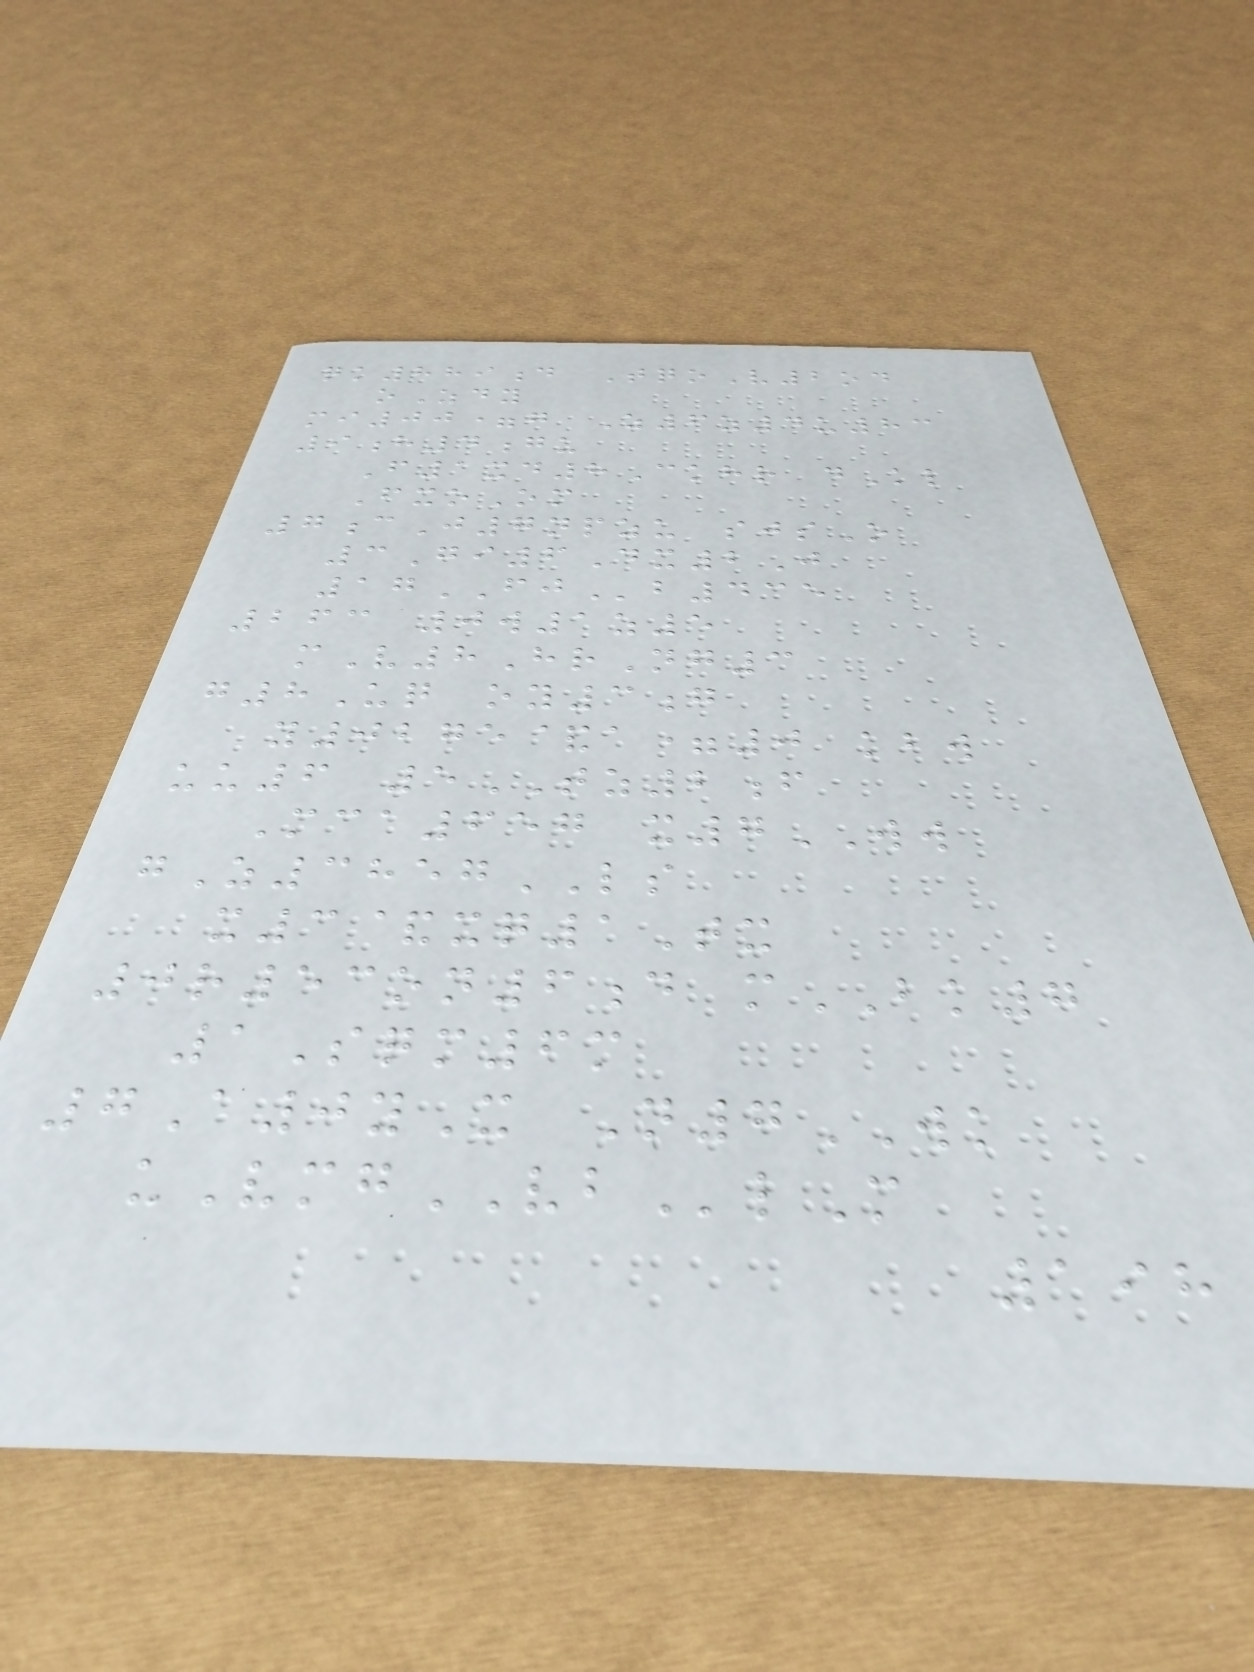qk889d TqoV2od
oZdy
mi00=g Z6z4u83
9h4gu
F1xd8Ckhr dKl
FxoOm
7cJ7npzu sjsO
3Gi6Dx2J
17FJb435
263 0w1z5
mV8HrNg3
g8Uq oy3g
y0275&a=0 kbw
uu6 5TZ2f
Mca657 x7WW
gZ3857LS
x3&xq1Tx
0r53on6d mBK7
1Sqm6m
7A0yX N7WK
uVmgVBlM
198
